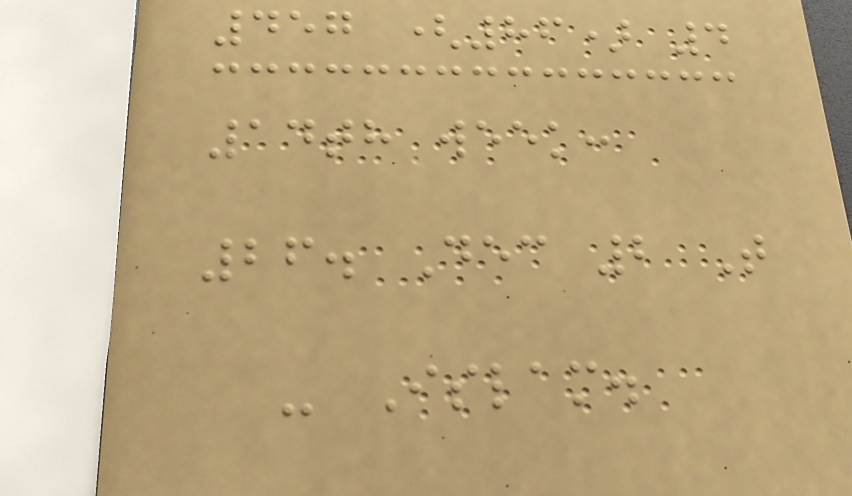457 (86) 4
14th week:
26. Dec 2 T
- Islam.
